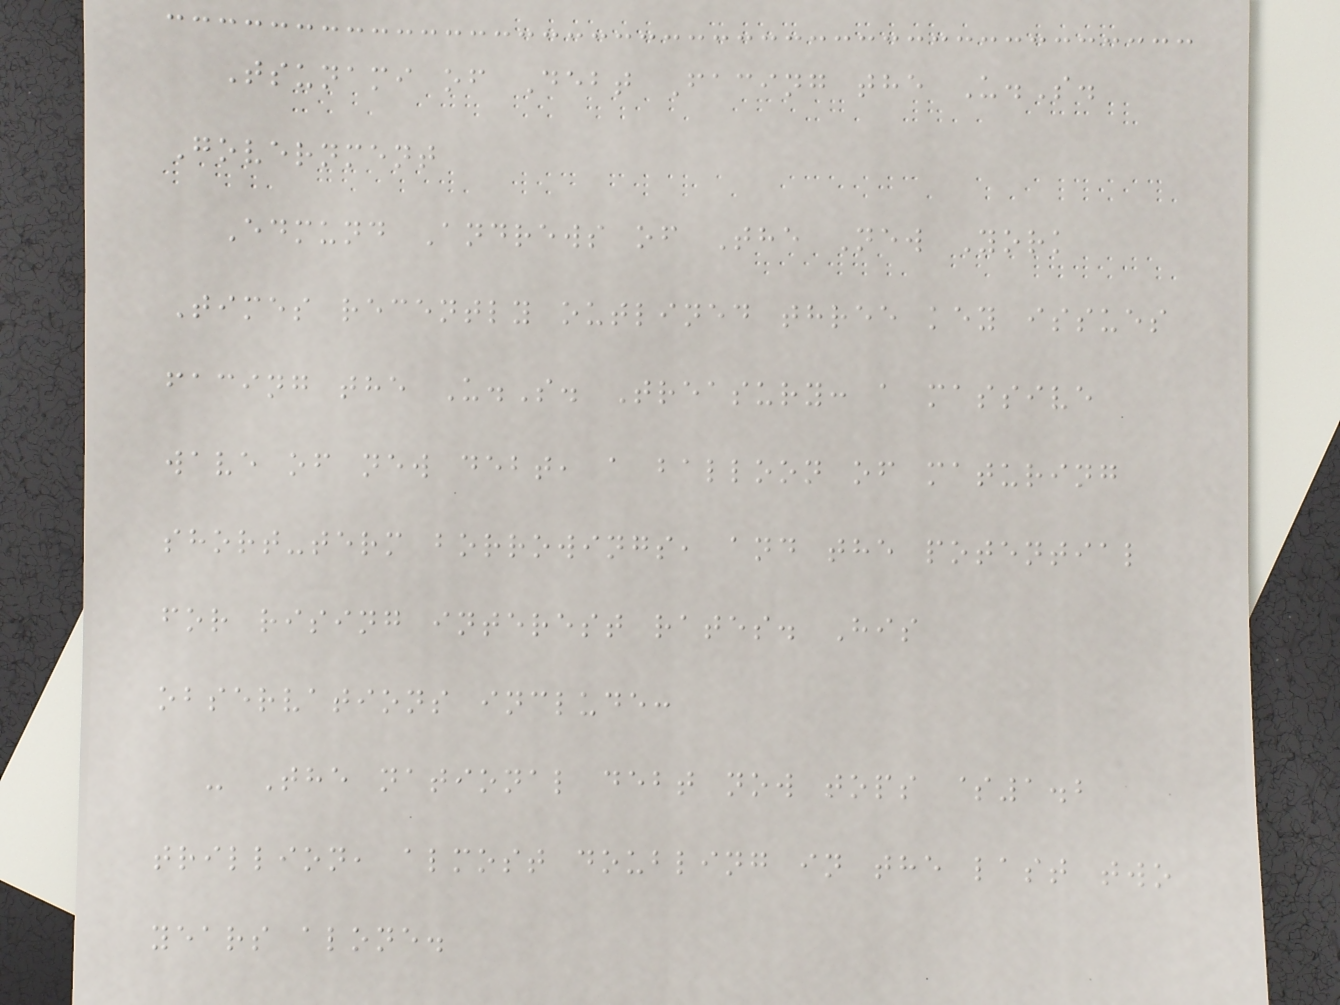Tsunami of Debt Facing the U.S.
Government
Edmund Andrews of The New York
Times recently outlined three key issues
facing the U.S. Treasury: a massive
wave of new debt, a balloon of maturing
short-term borrowings, and the potential
for rising interest rates. His
observations include:
- The national debt now tops $1.2
trillion, almost doubling in the last two
years alone.
